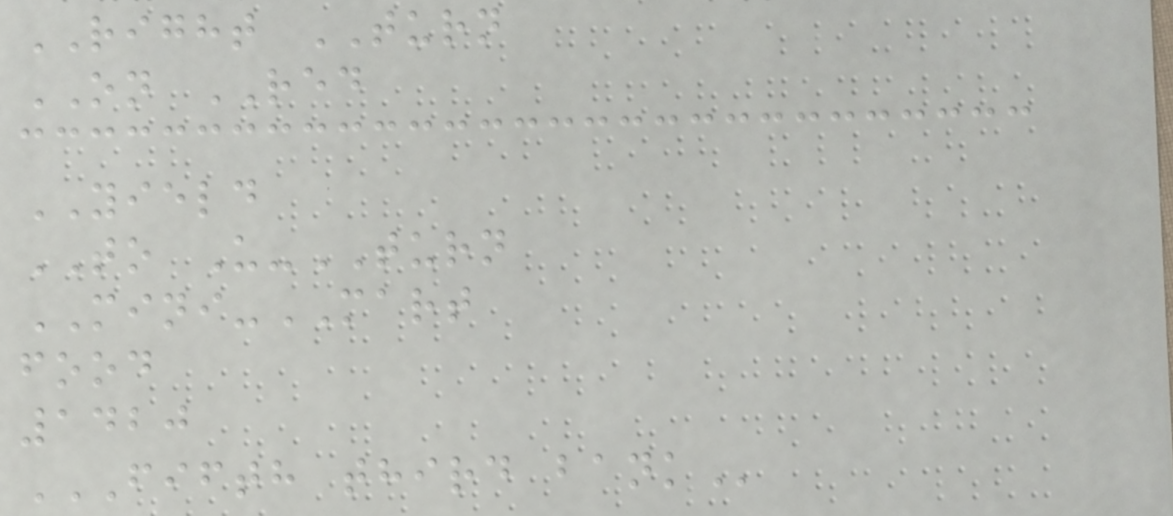RIGHT TURN
ON RED
YIELD
TO U-TURN
MINI-MART
food
1420
FIFTH THIRD BANK
